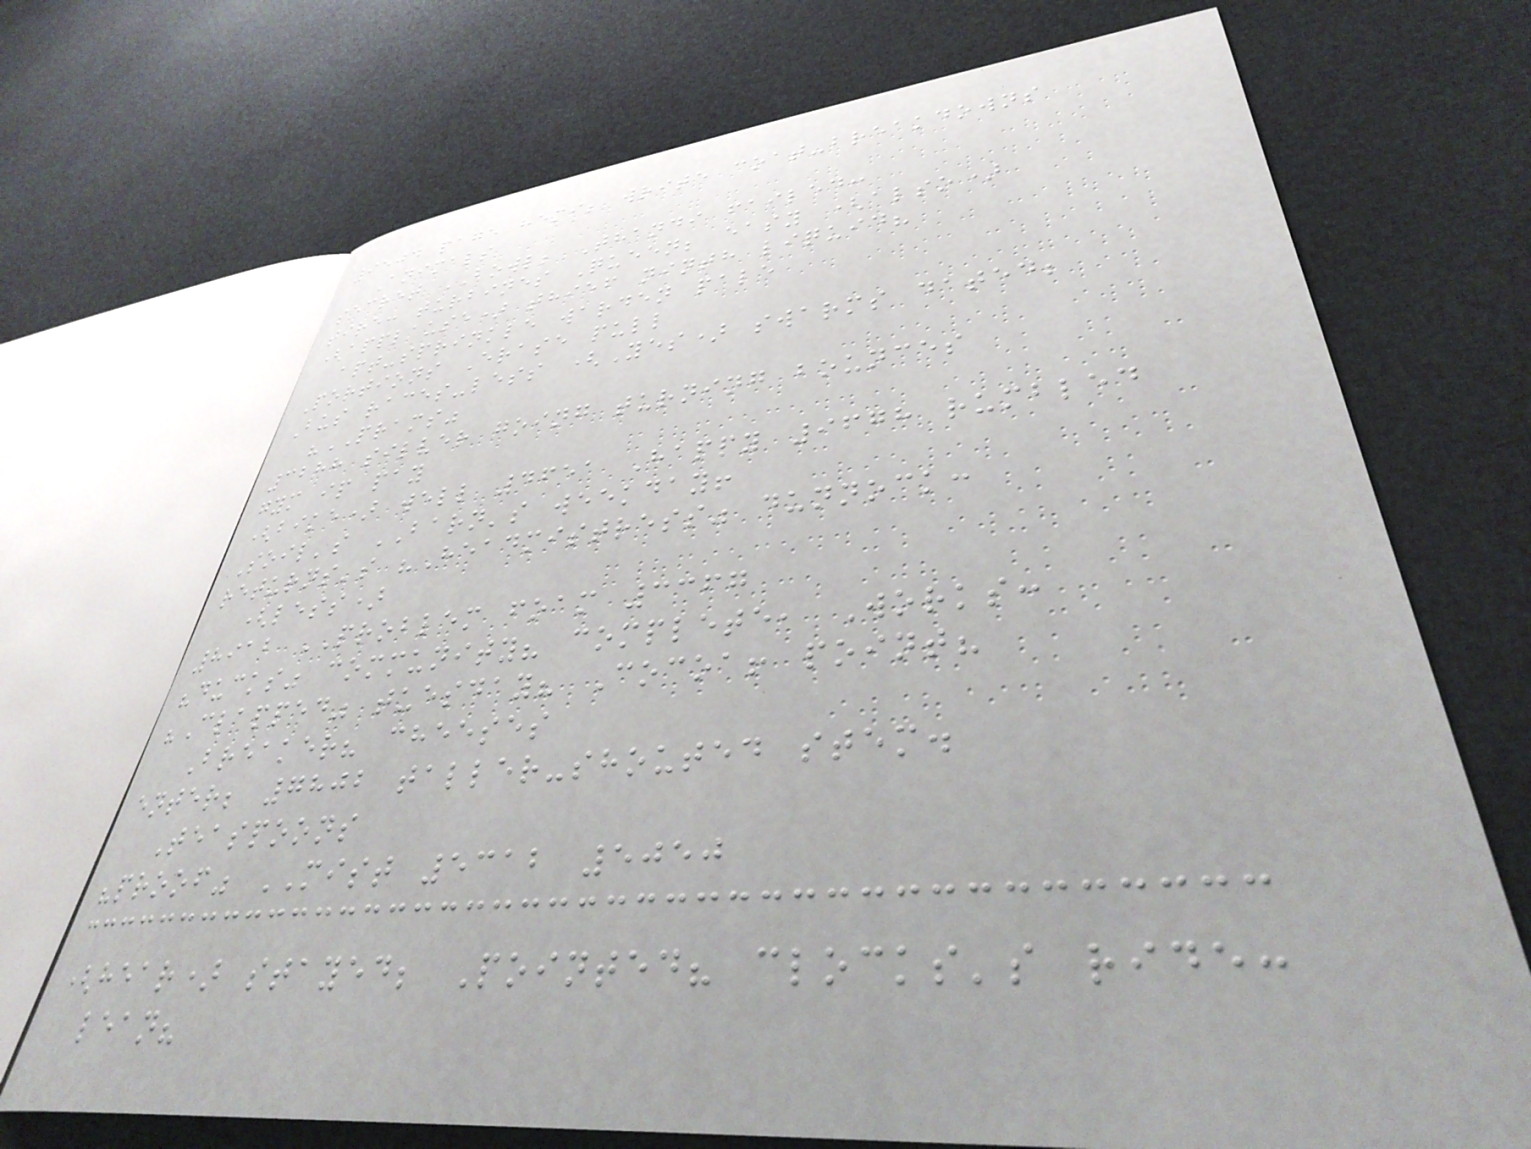9504 page hemi; write coat-breakdowns
Animals
secret BOWL; Thandi failed:
tire: turbines Queen; easy (also)
(applause) thief ninth liquid?
apt-sprinkle warden pale
Portions Erase pull
Bus races-less (Yes) swarms dated;
"PRAMS"
3288 silver going turning bounces
gym ip pay
(bike) well 4651 Happy 9678 rumbled
Soil's BARN's weekday!
returns's "Headmistress" dunnock:
(less)
8912 PROBLEM foam 3367
"ducks" community? complete, Works:
"Clapped" tuesday? Cocoa! point?
Breaker? cheeses
enter; 7802 taller-shouted stem.
Teaspoons
"proof" MIST 5312 5050
(hear) stayed; Pointed? clocks's ride:
lean?
